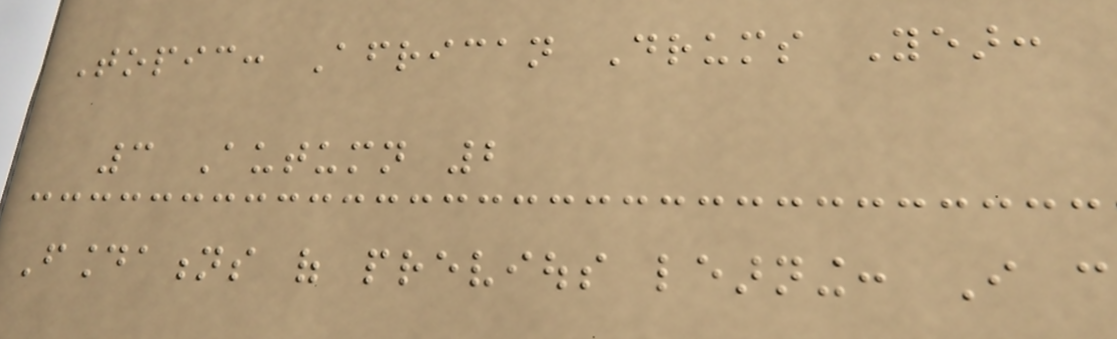Topic: African Drums Year:
3 Autumn 2
Foundations of previous learning: I can
